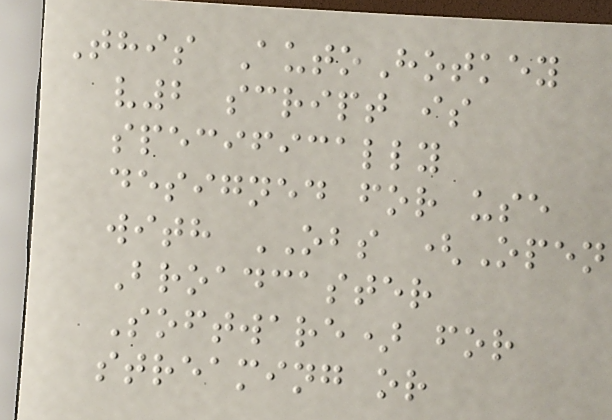This AutoHotkey
v2 script is
specifically
designed for use
with OBS (Open
Broadcaster
Software) for
streaming or
